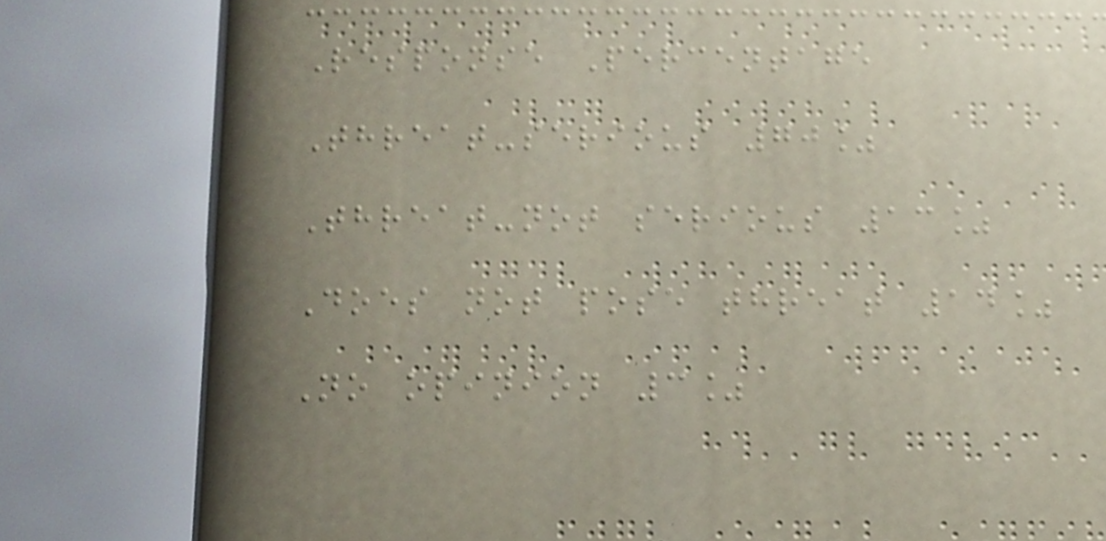Response Percentage
Threat-serious 70%
Threat-not serious 13%
Does not pose threat 14%
No opinion 3%
